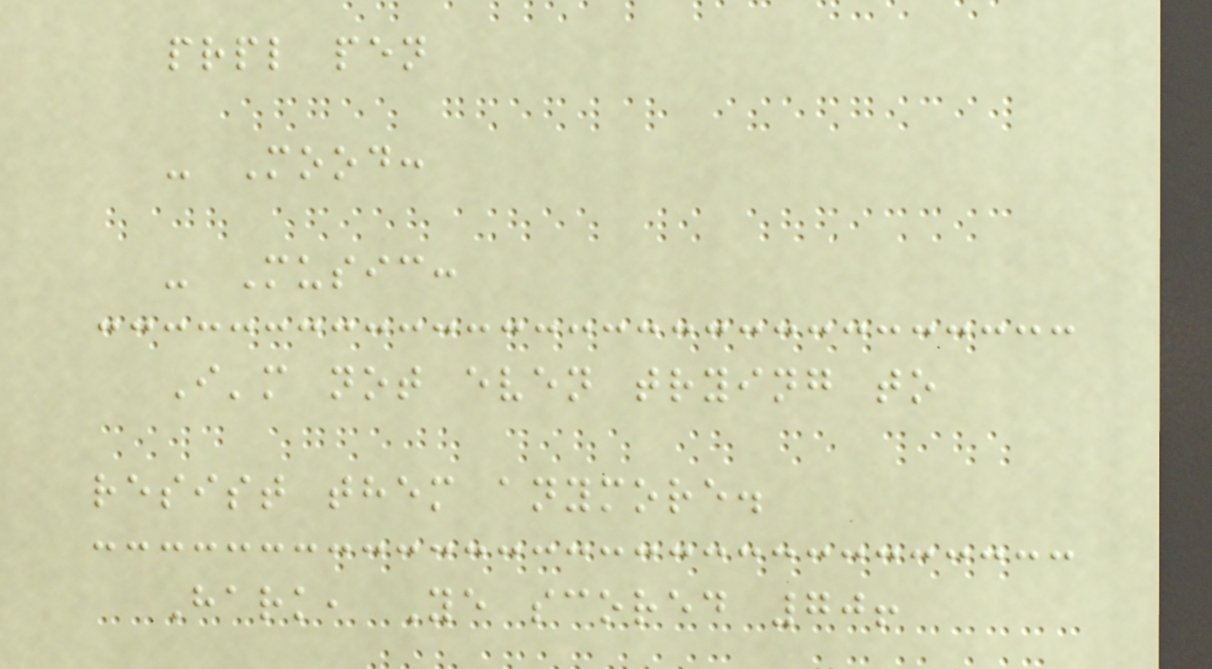prpl pen
- Mood:
- Music:
I'm not even trying to
resist them anymore.
Hark, Ye scored 70!
